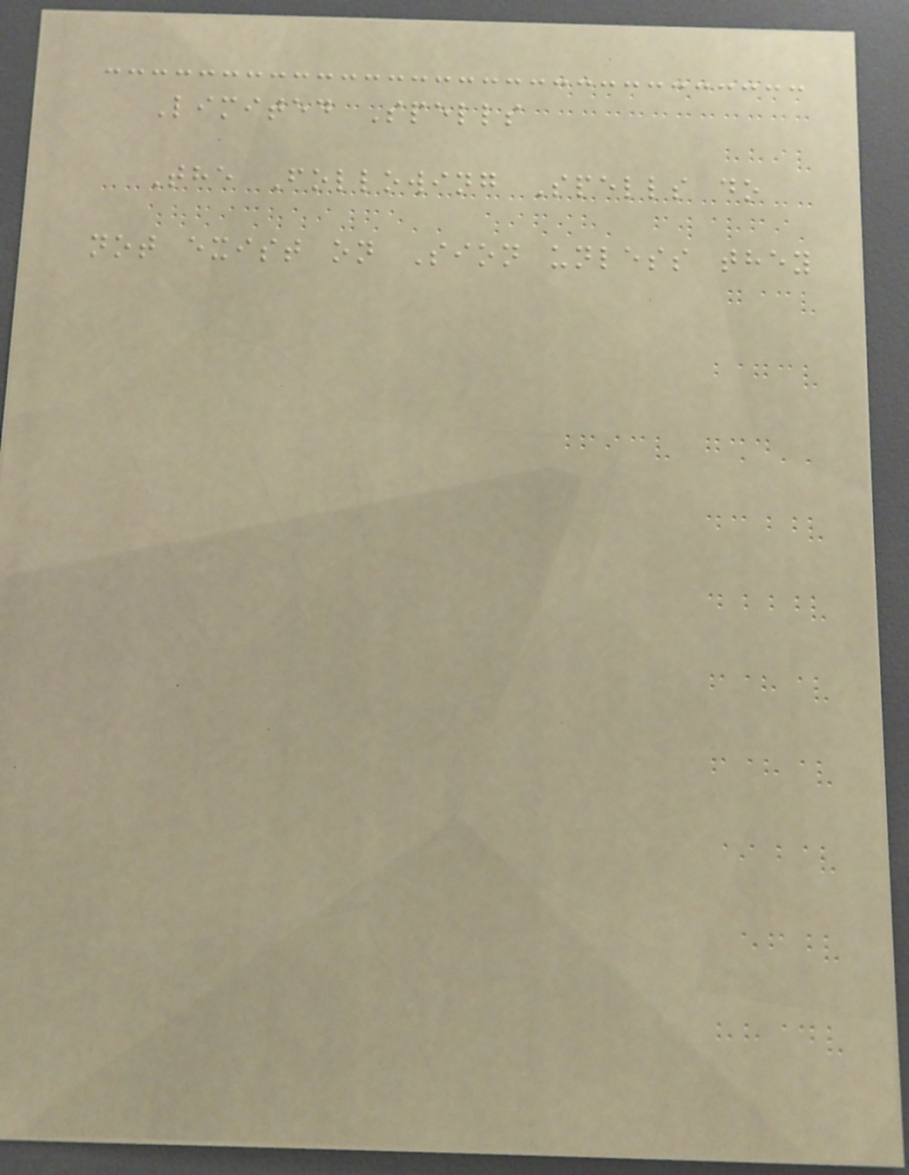Limited Spells
The Following Spells do
not exist on Sion unless they
